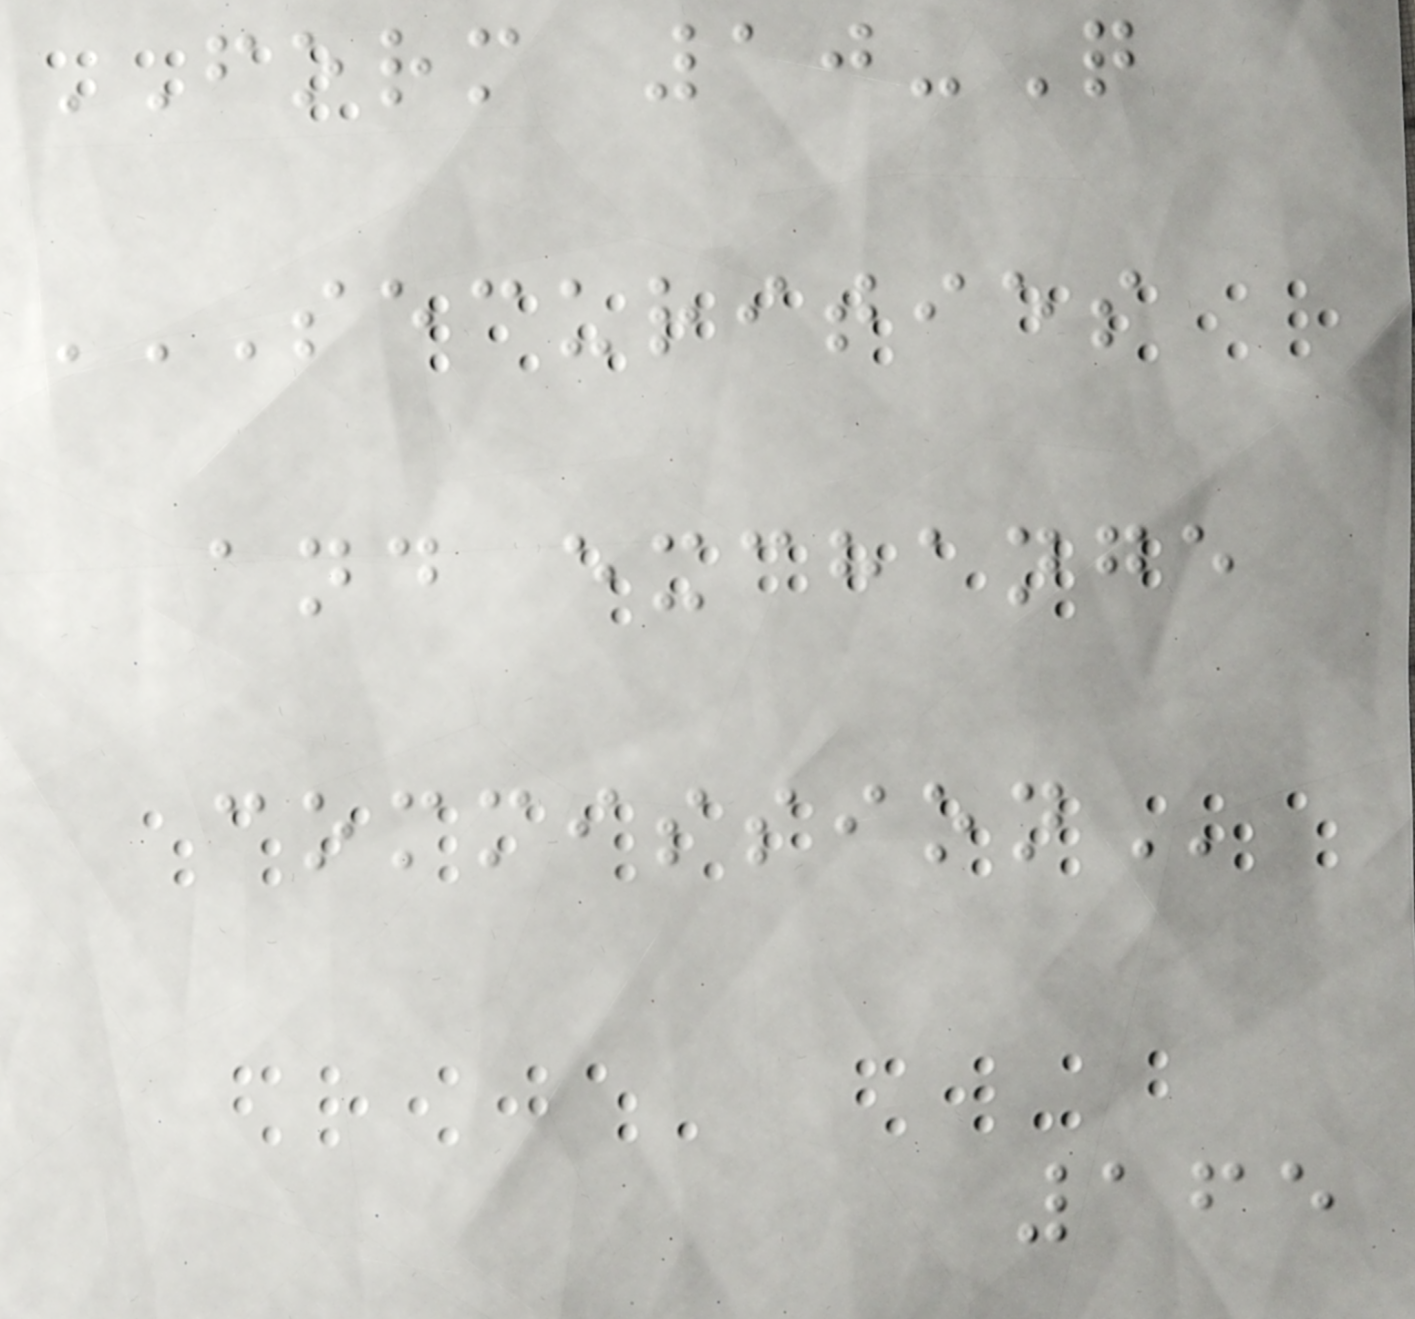FORM 10-Q
SECURITIES
AND EXCHANGE
COMMISSION
165
